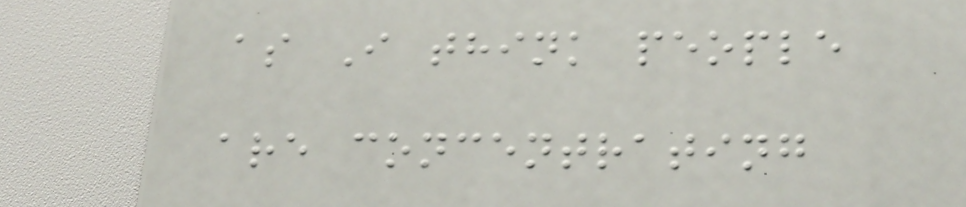as I think people
are concentrating
